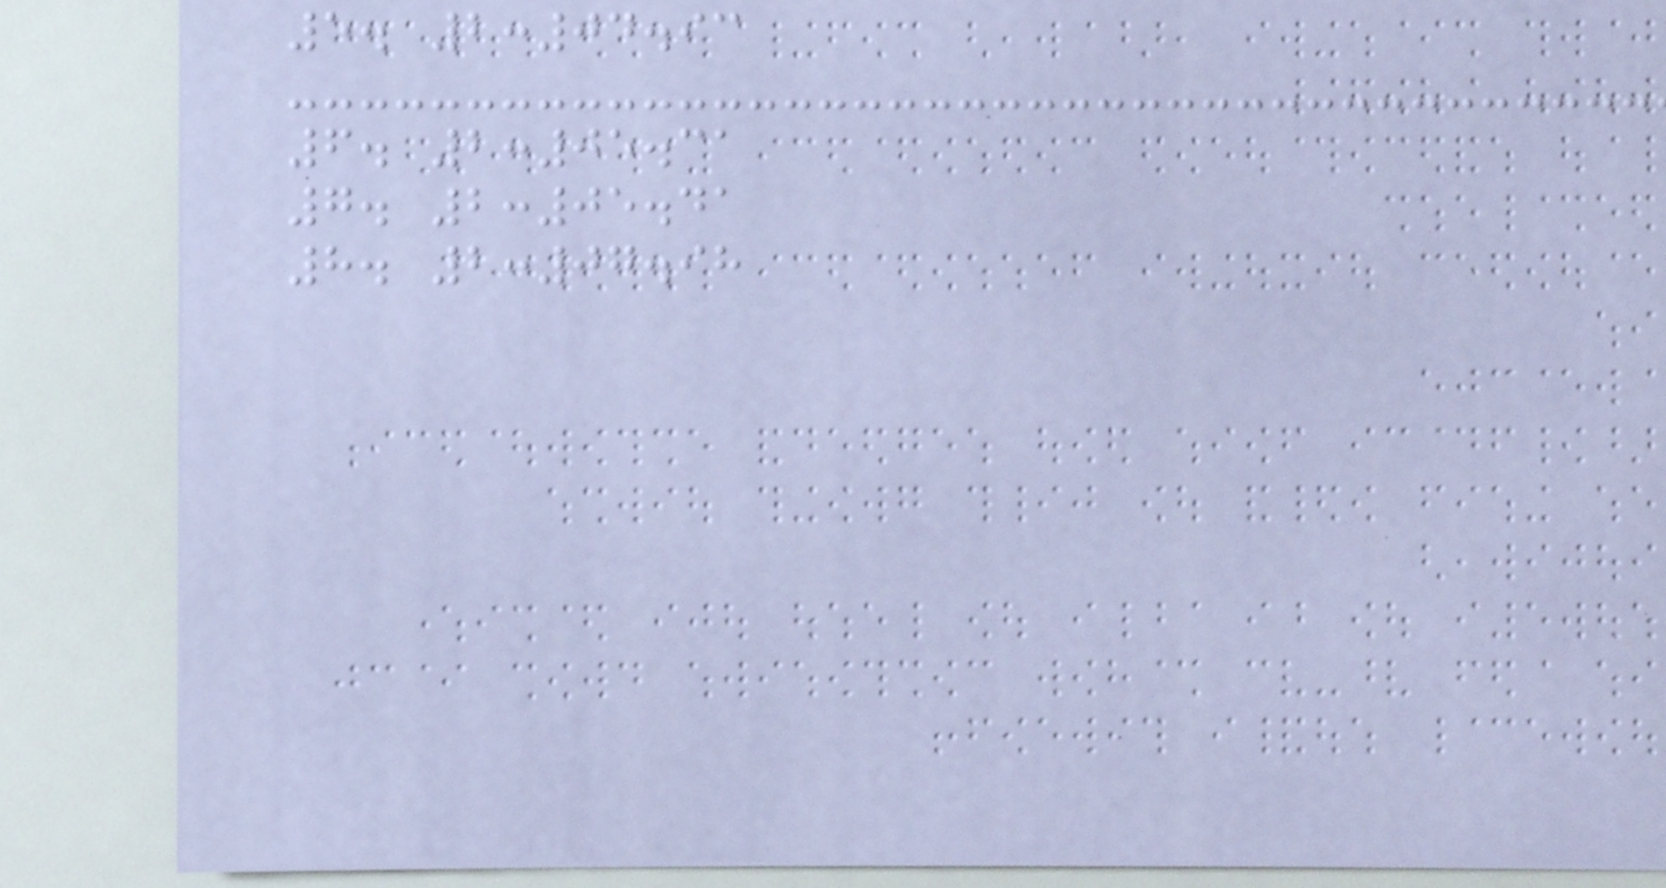5. 2:04.93
6. 2:05.31
7. 2:05.41
8. 2:07.98
